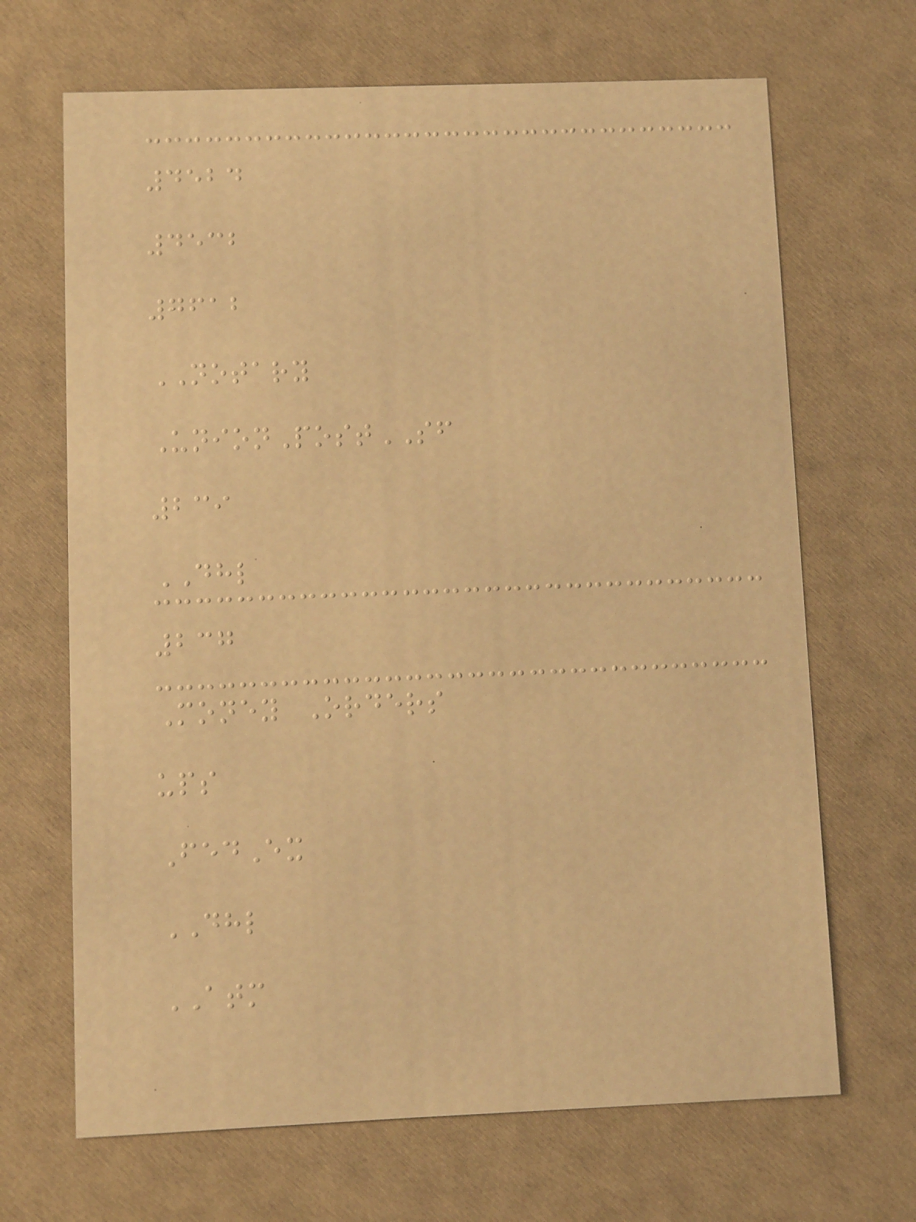4524
4532
7612
NOTARY
UnionPostSF
239
DHL
237
Money Orders
ups
FedEx
DHL
ATM
